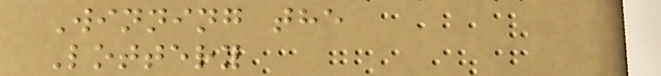Winning the
Lottery
